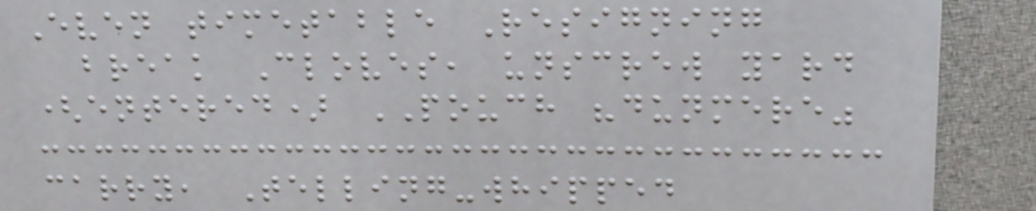Even timetable Resigning
break Cloves, unscrew yard
(entered) POUCH "dunmere"
carry, Telling-whipped
